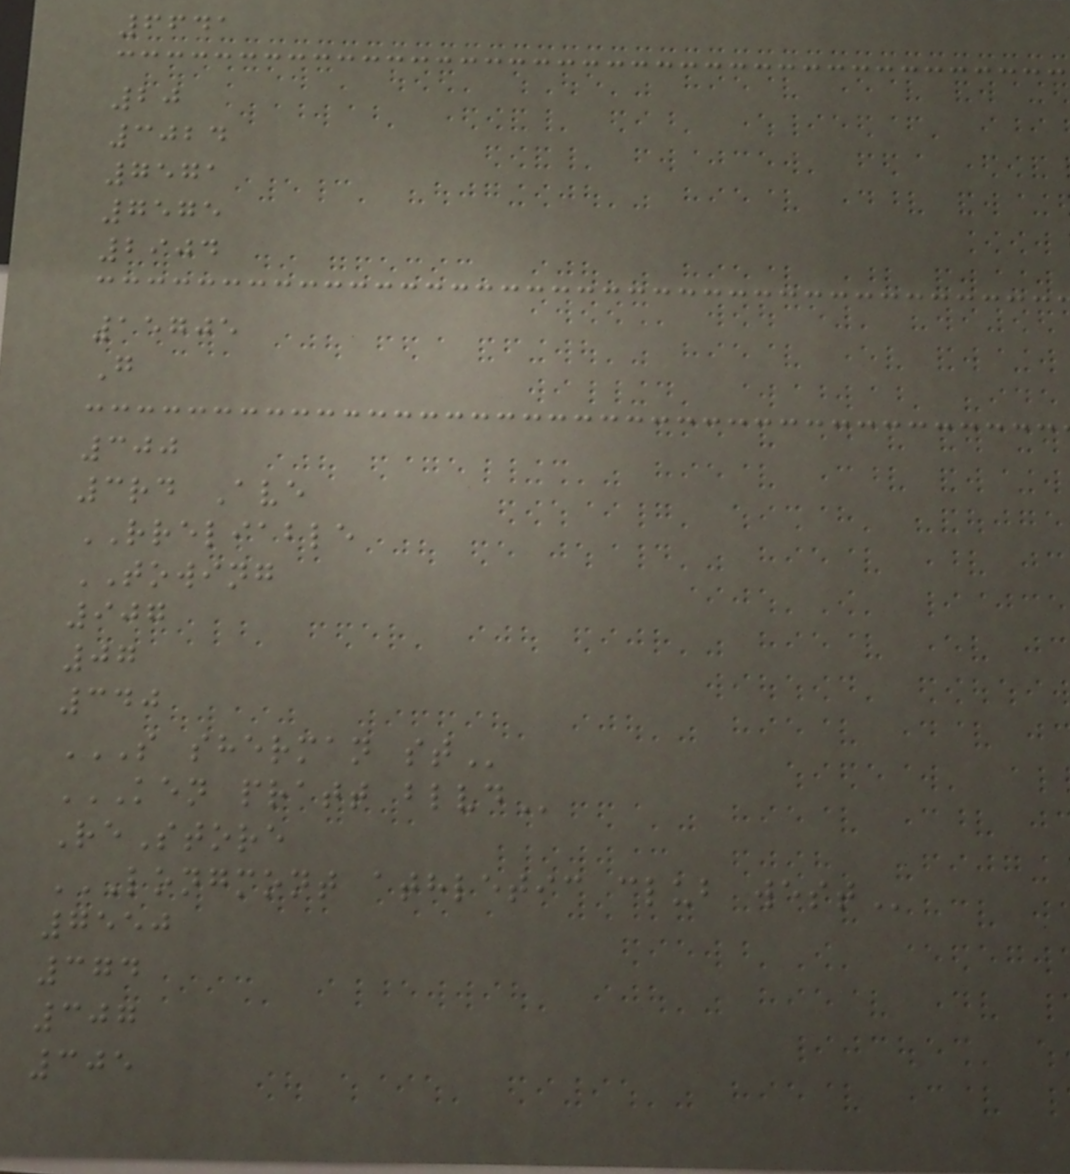6641
20
3024
7571
7575
2904
15705
G
300
3rd Ave
RRELIABLE
TOWING
907
07
340
S SHERMAN ST
KEN PRATT BLVD
ReStore
LONGMONT ATHLETIC CLUB WEST
7550
374
307
305
